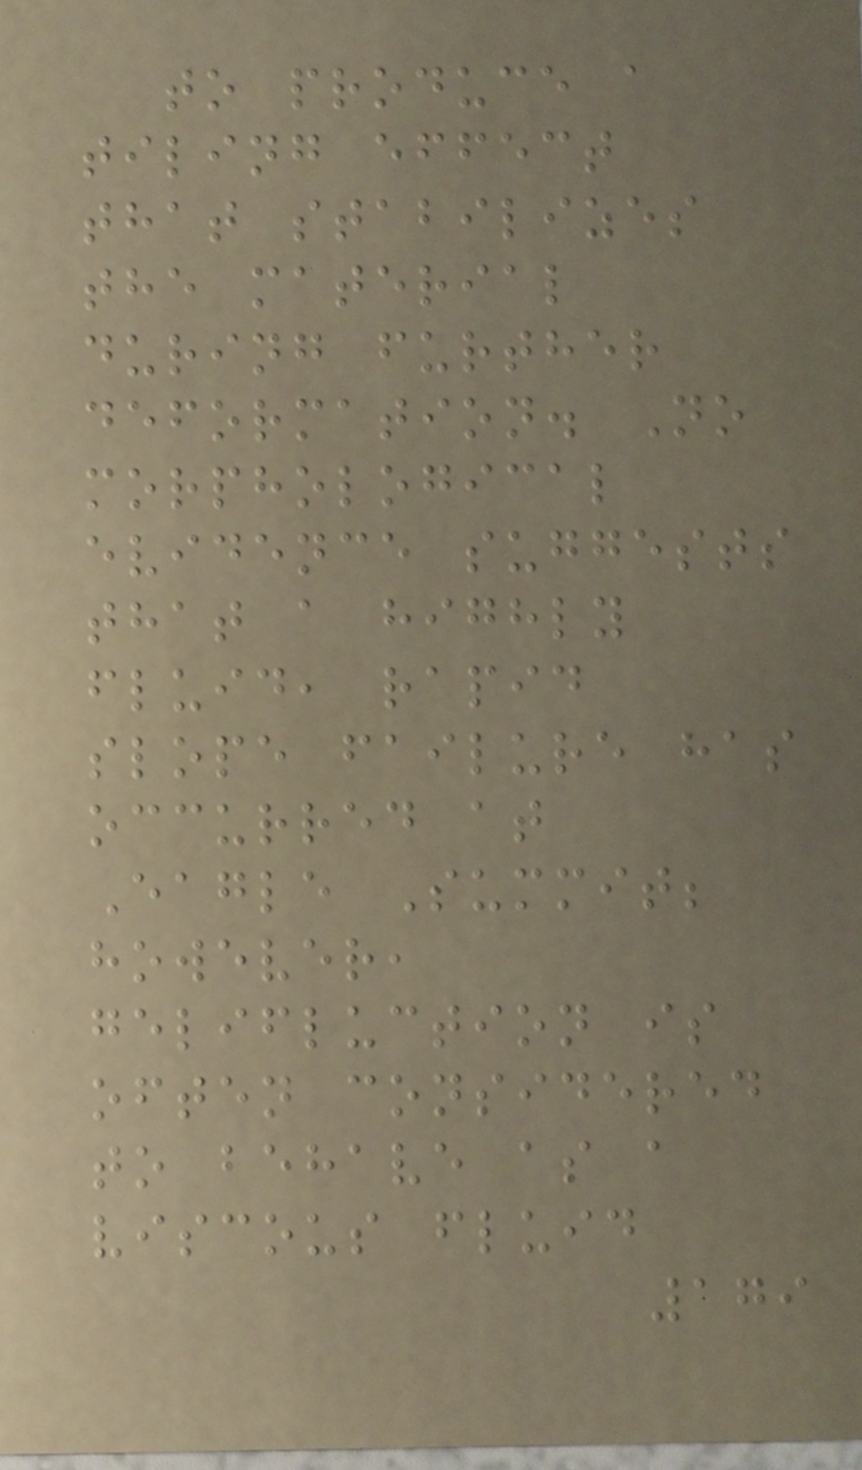to produce a
tiling effect
that stabilizes
the material
during further
deformation. No
morphological
evidence suggests
that a highly
fluid, rapid
slope failure has
occurred at
Eagle Summit;
however,
gelifluction is
often considered
to behave as a
viscous fluid
179
